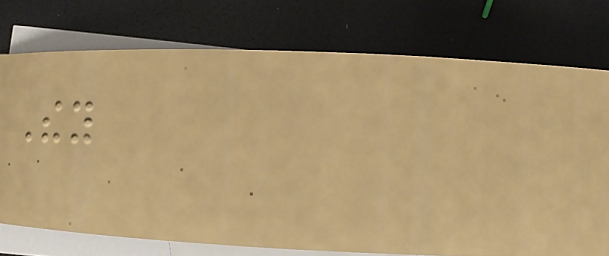They
